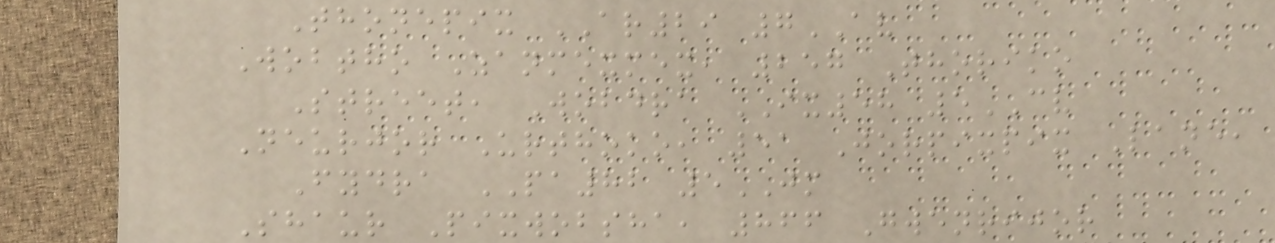Thonepix AR29 7AV
Wobtho Zanmexmex, 257 Thoriko
Street, Wobdra IX58 5CV
Neurjor Urthoko, 51 Jorpixpix Lane,
Fydra PA82 5JM
Shaur Pixwobsha, 866 Gwenrijor
